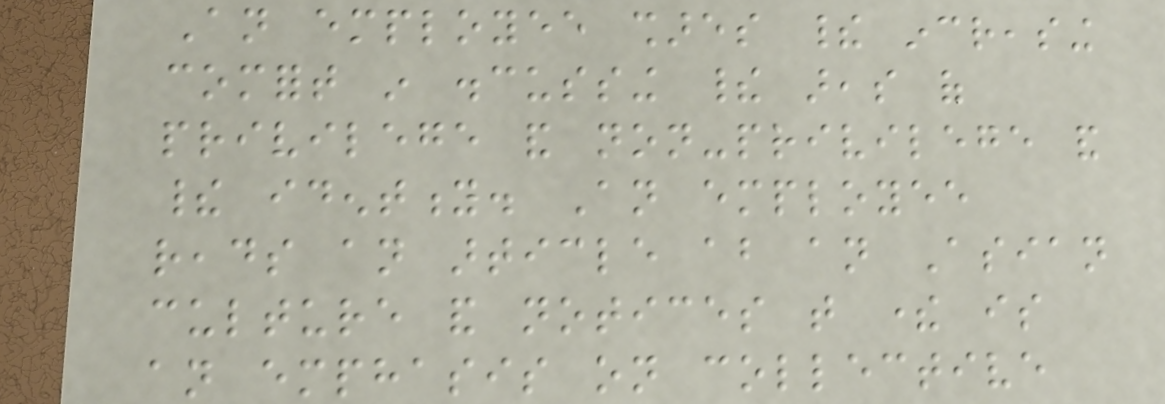An employee shares their increasing
comfort in discussing their areas of
privilege and non-privilege and
their identity. An employee
reads an article about an Asian
culture and notices that there is
an emphasis on collective
